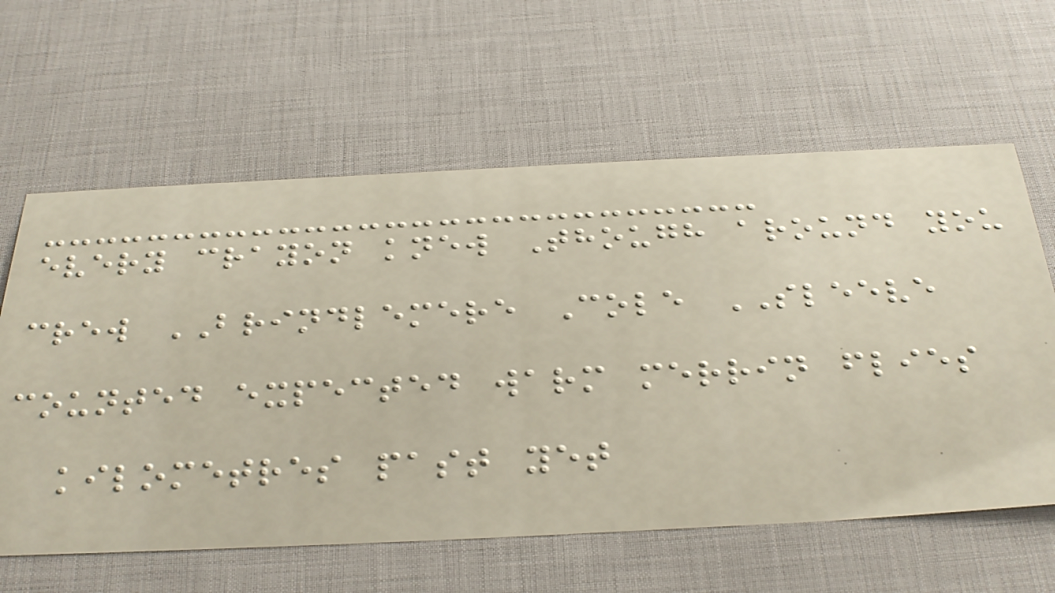every crayon knew Though around you
crew BRINDLEMERE Cole SLEEVE
counted expected warm merrin flies
kilometres past yet
